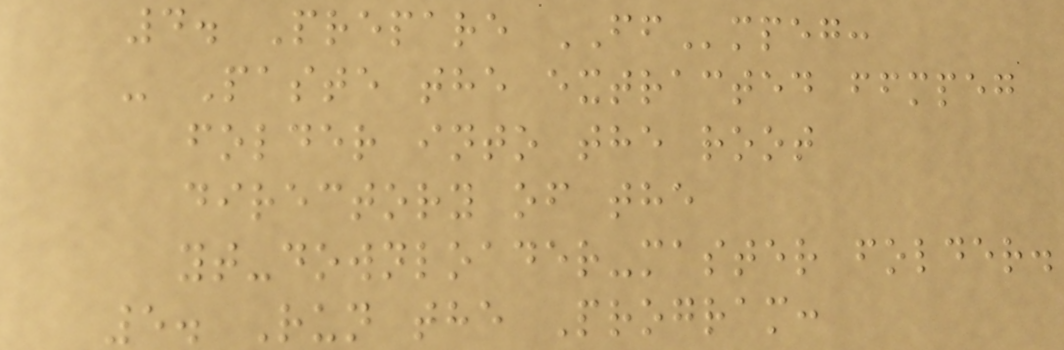4. Prepare FFmpeg:
- Paste the extracted ffmpeg
folder into the root
directory of the
yt-downloader-master folder.
5. Run the Program:
